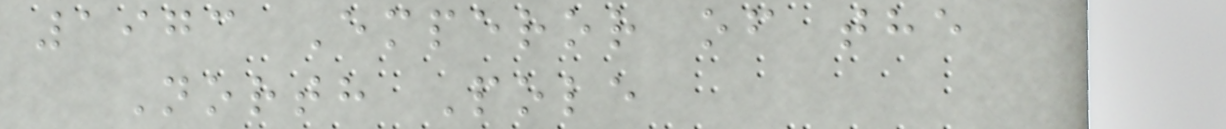1973 Emperor of the
North Pole
